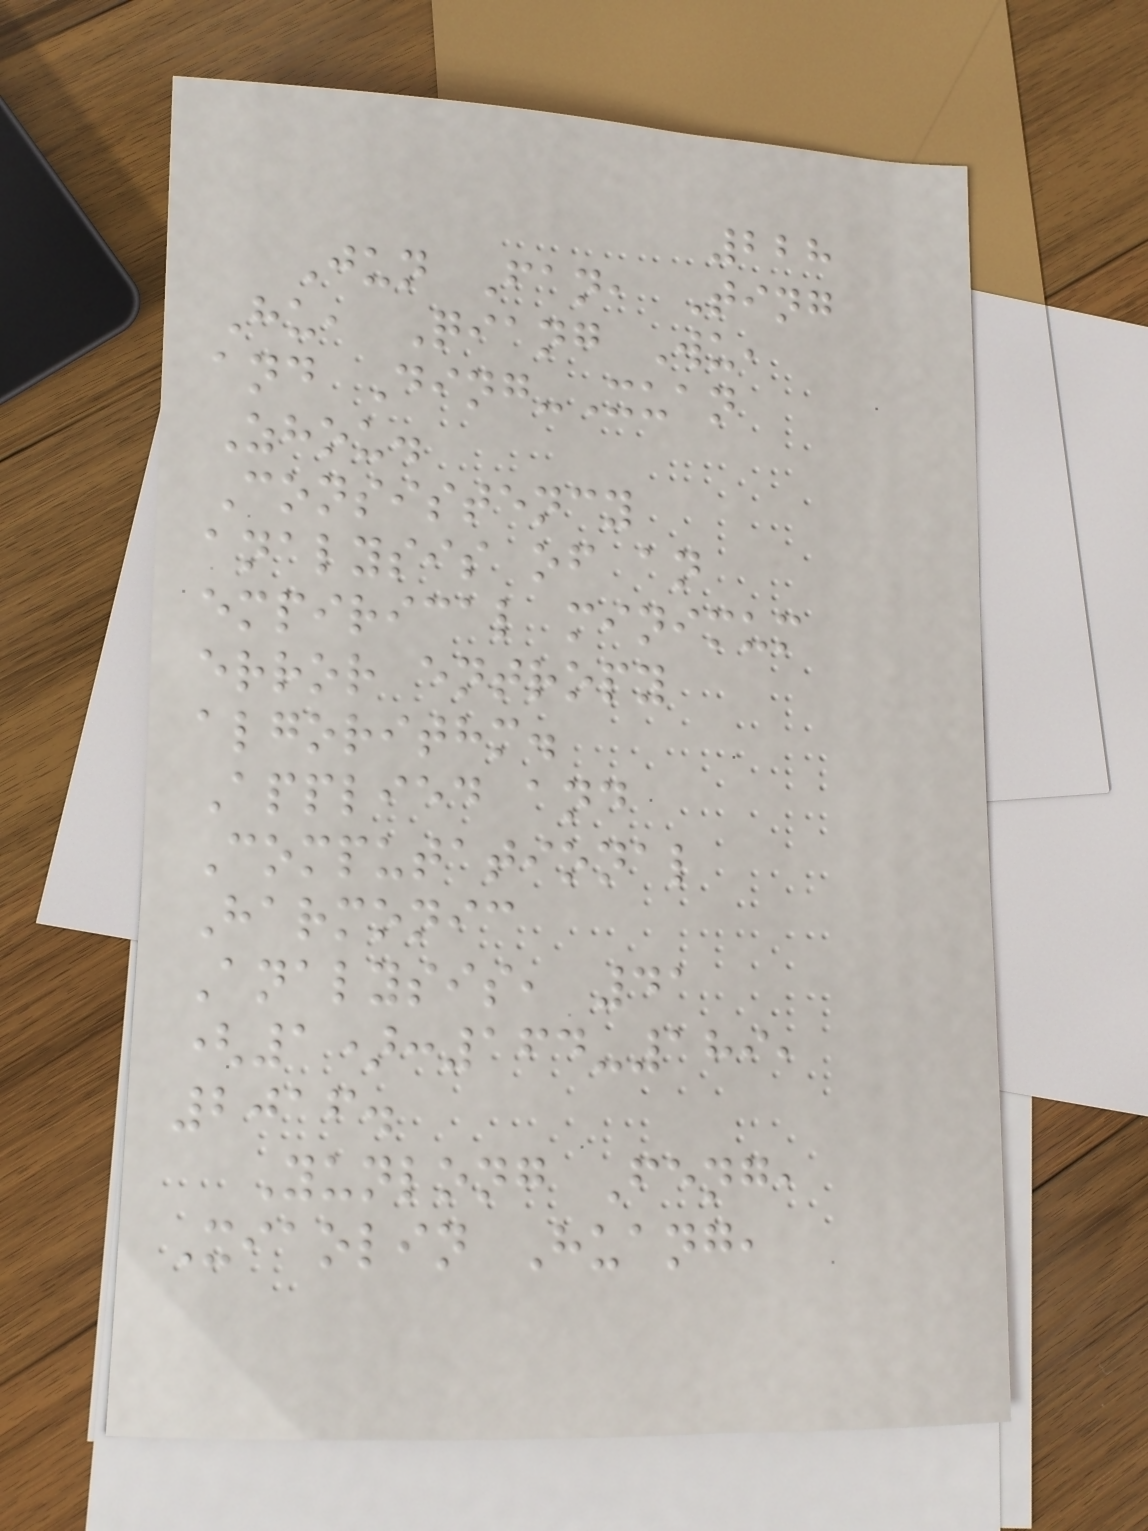228
Jun Fan, Ting
Hu, Qiang Wu,
and Ding-Xuan
Zhou.
Consistency
analysis of an
empirical minimum
error entropy
algorithm.
Applied and
Computational
Harmonic
Analysis, 41
(1):164-189,
2016.
Yunlong Feng,
Xiaolin Huang,
